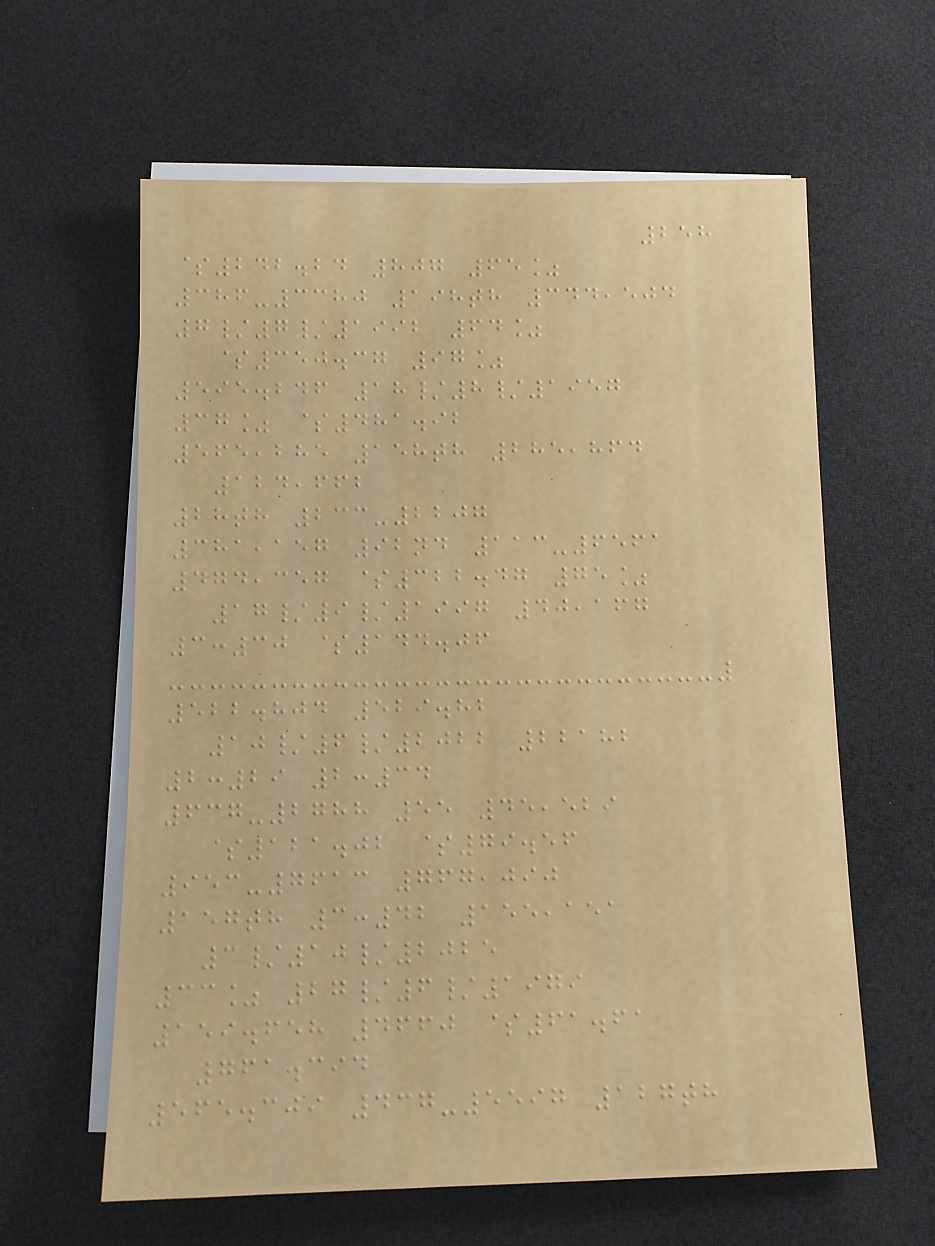258
$242.24 807 65%
386-3380 198th 344,504
7/7/1992 64%
$350.37 97%
595.246 18/8/1957
37% $481.92
565,285 158th 285,864
124,662
28th 233-2207
381,157 92nd 113-6561
474,357 $322.47 75%
17/9/1997 40,167
3:30 $144.06
522.804 529.82
10/6/2022 22182
2:29 2:34
637-2788 55 45,529
$121.02 $79.56
953-7613 767,090
157th 3:42 155,151
3/10/2025
33% 27/6/1979
159.658 4660 $61.61
761.394
565.309 437-5597 127th
